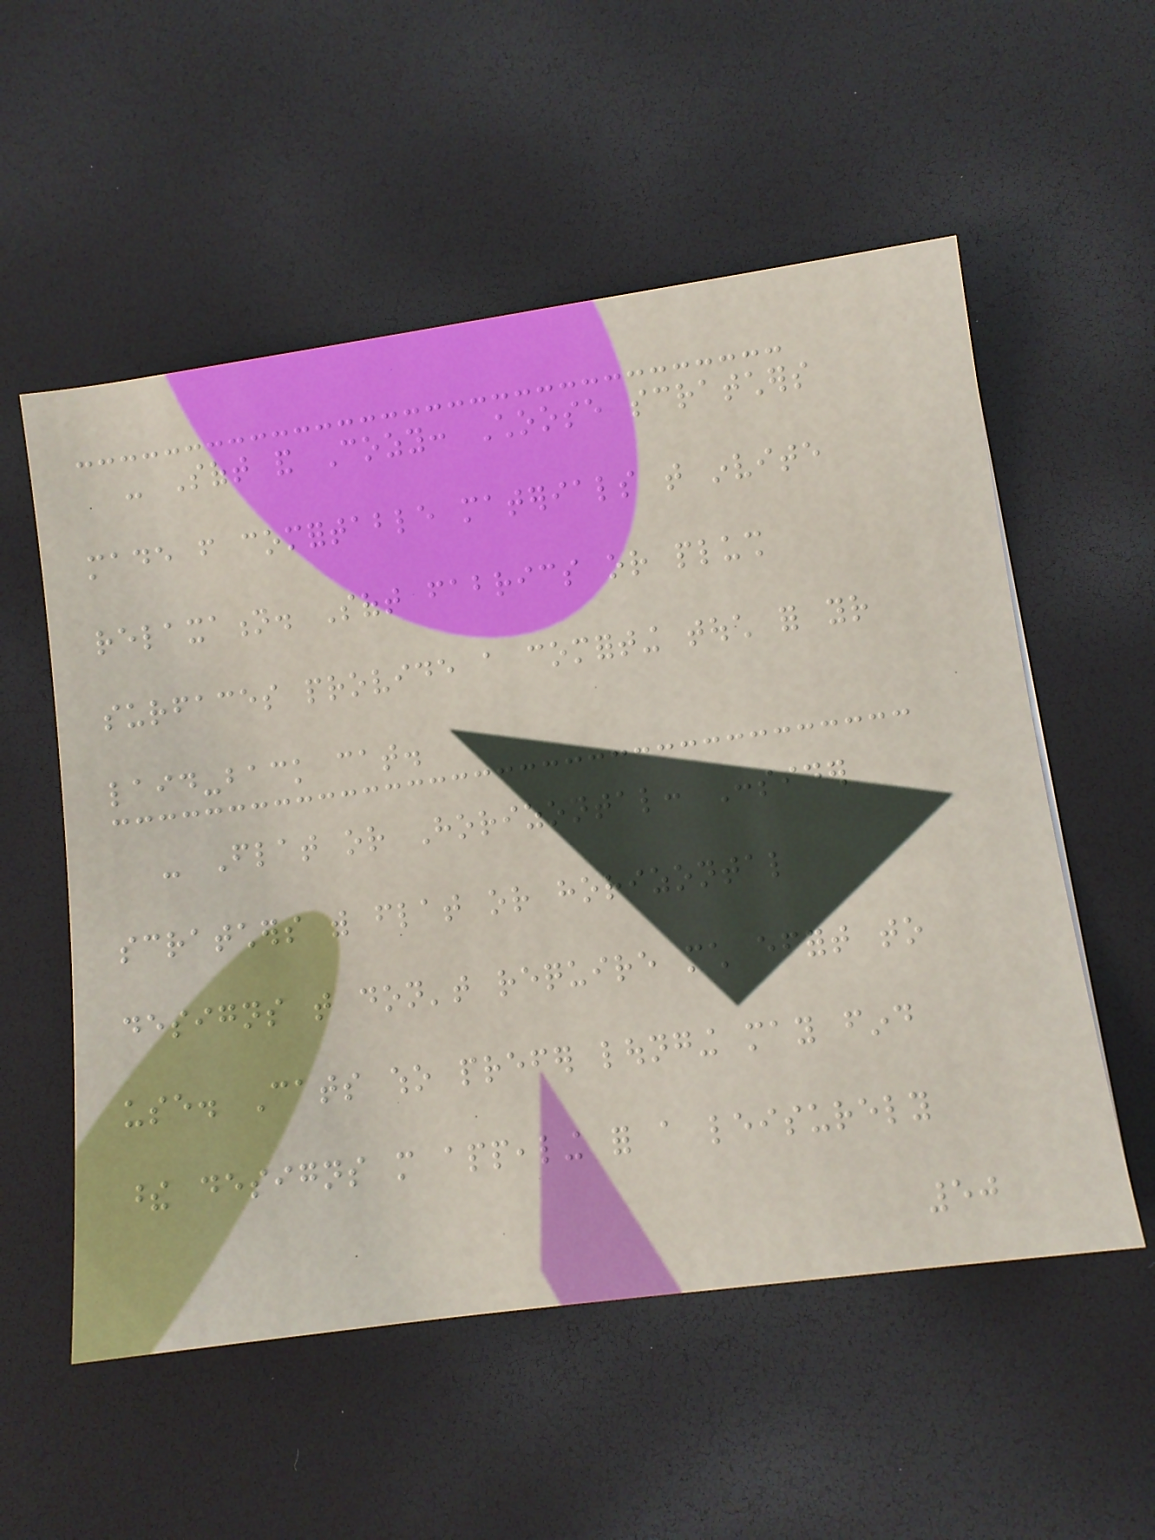- Soft and Cozy: Choose scratchers
made from comfortable materials that invite
relaxation. Soft fabrics or plush
surfaces provide a comforting touch for your
laid-back cat.
- Flat or Horizontal: Consider
scratchers with flat or horizontal
designs that don't require much effort to
use. Cats who prefer lounging may find
these designs more appealing for a leisurely
50
